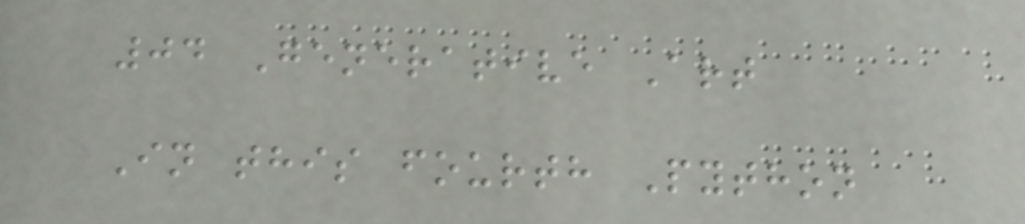04 Generative Art
In this fourth Python
